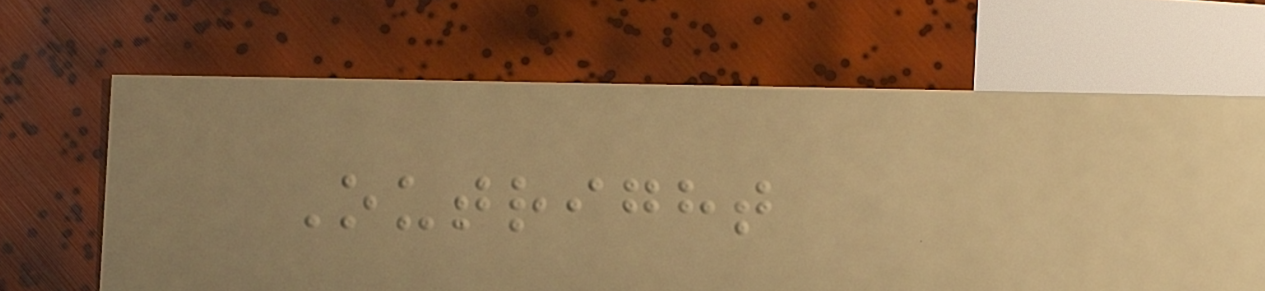Outright
